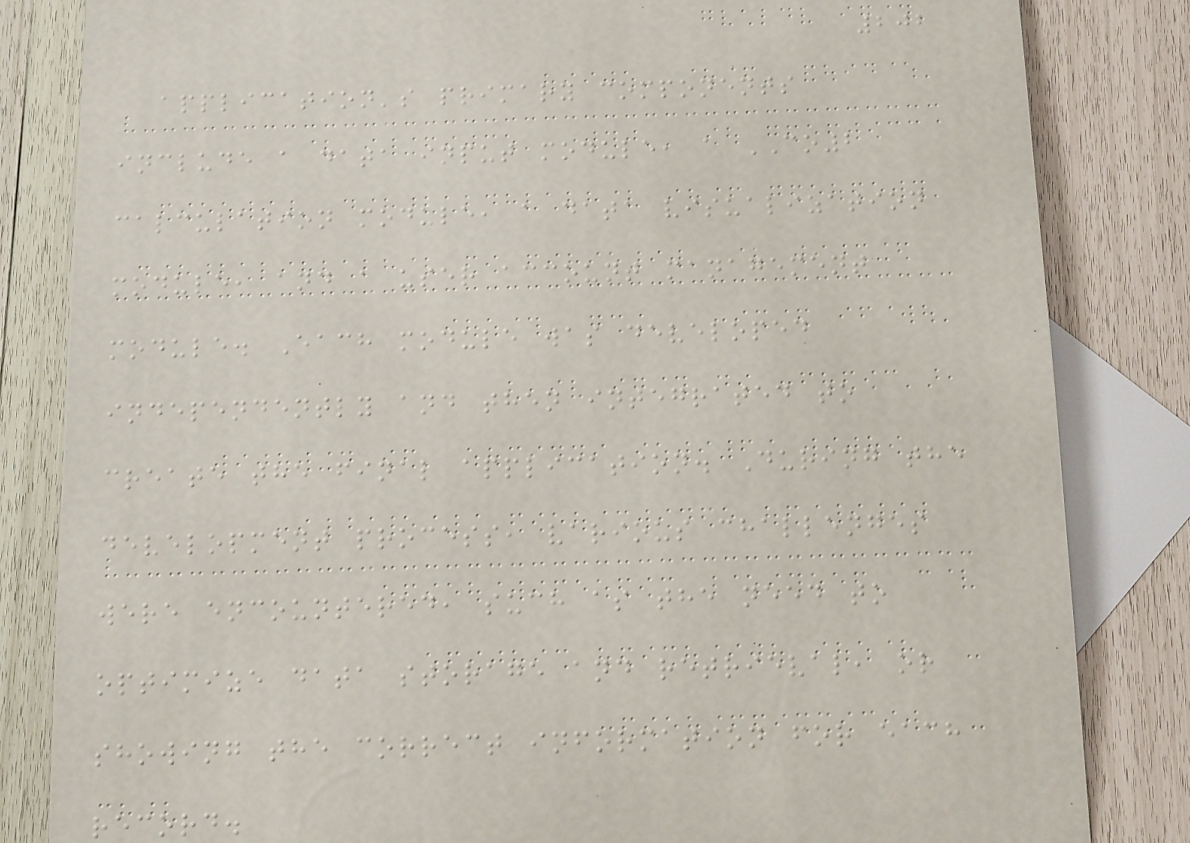202
application's primary components
include a data input module, a CO2
calculation module, a data visualization
module, and a user account management
module. Each module was developed
independently and then integrated to
create the final application. During the
development process, various challenges
were encountered, such as the need to
optimize data storage and retrieval, or
showing the correct information for each
record.
